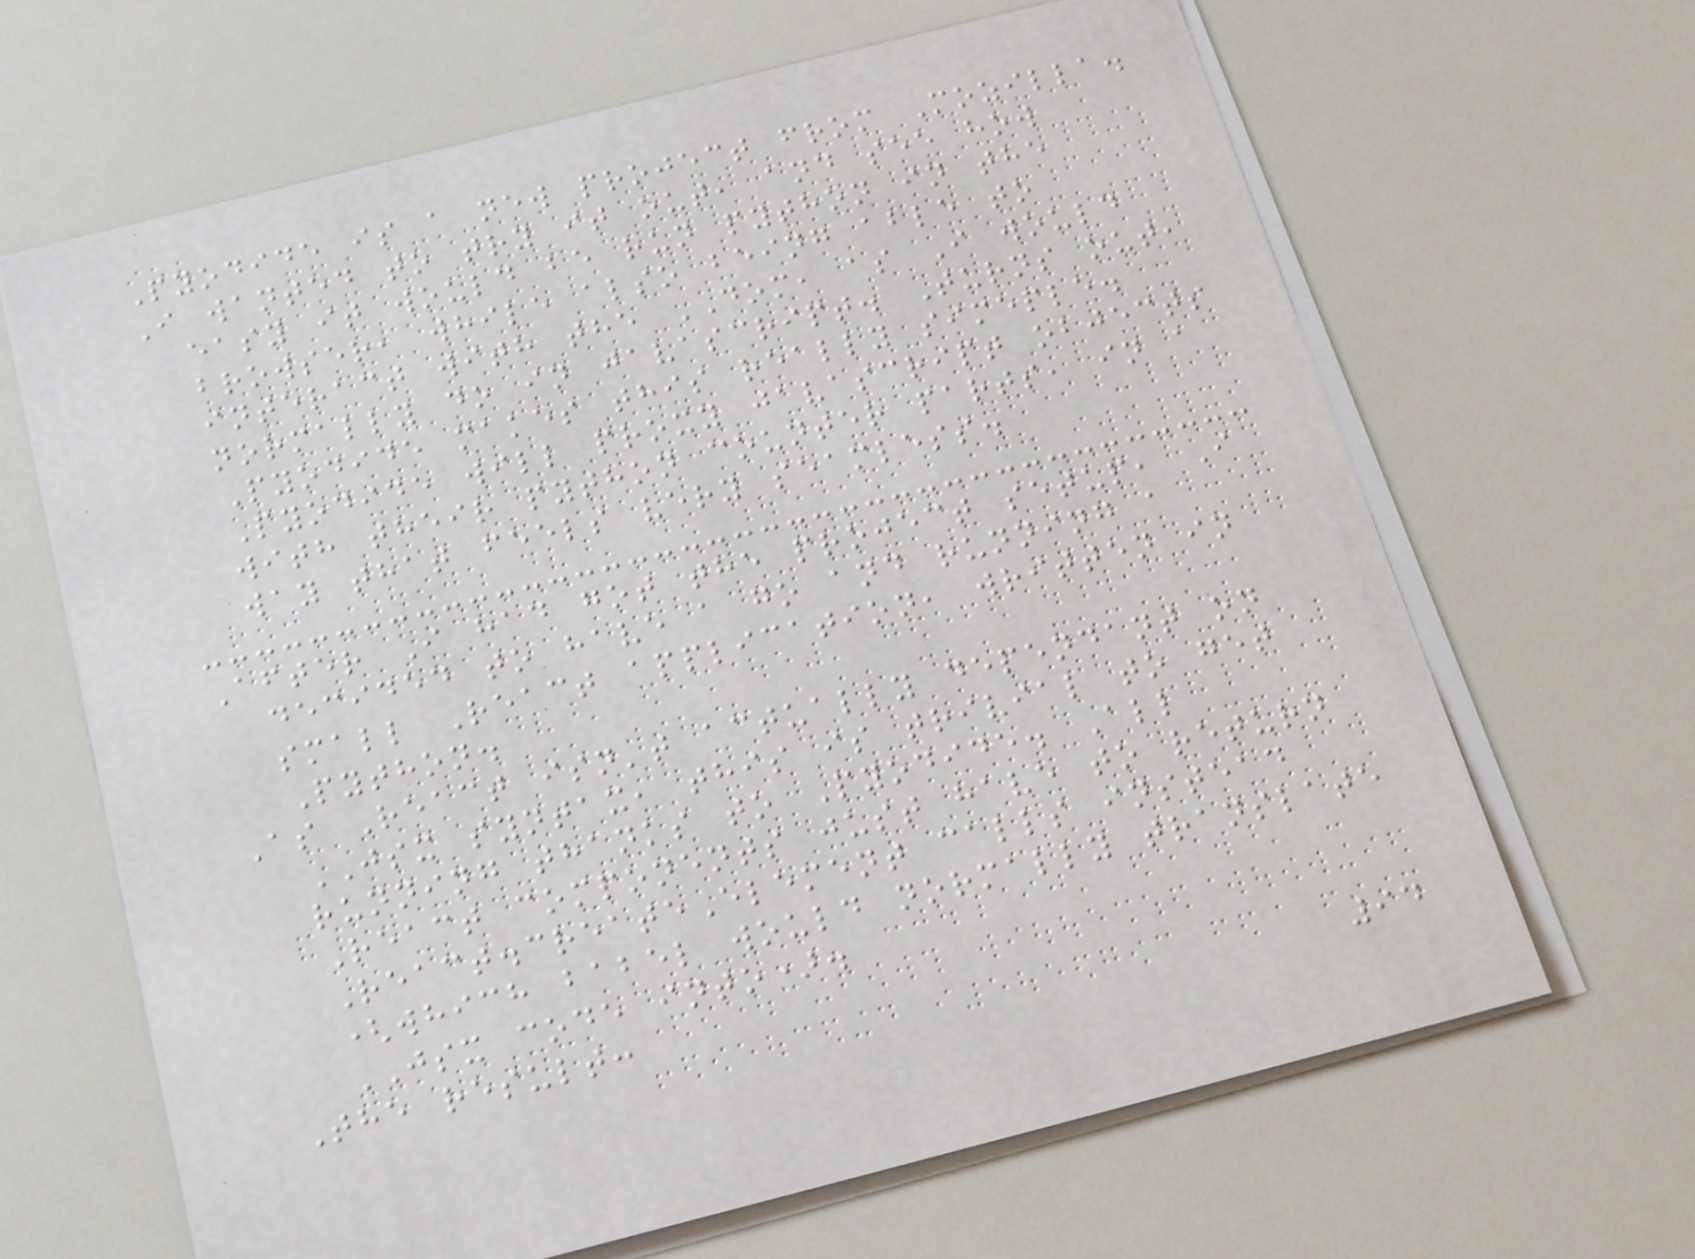Pyodide is a new project from Mozilla.
I wanted to try it out, and see how
easy it would be run python in the
browser, while also being able to
interact with the DOM, as I would
normally do in javascript. Turns out,
Pyodide makes this really simeple.
Pyodide will proxy javascript objects
with their python counter parts, in a
way that feels very seamless.
After I had got the project setup, I
decided to have a go and running a
small React application, written in
Python.
As React isn't actually dependant on
JSX syntax, this is trivial to get
running thanks to Pyodide. All
React components just have to return
React.createElement calls instead
(which babel would normally translate
JSX code into).
The result:
94
